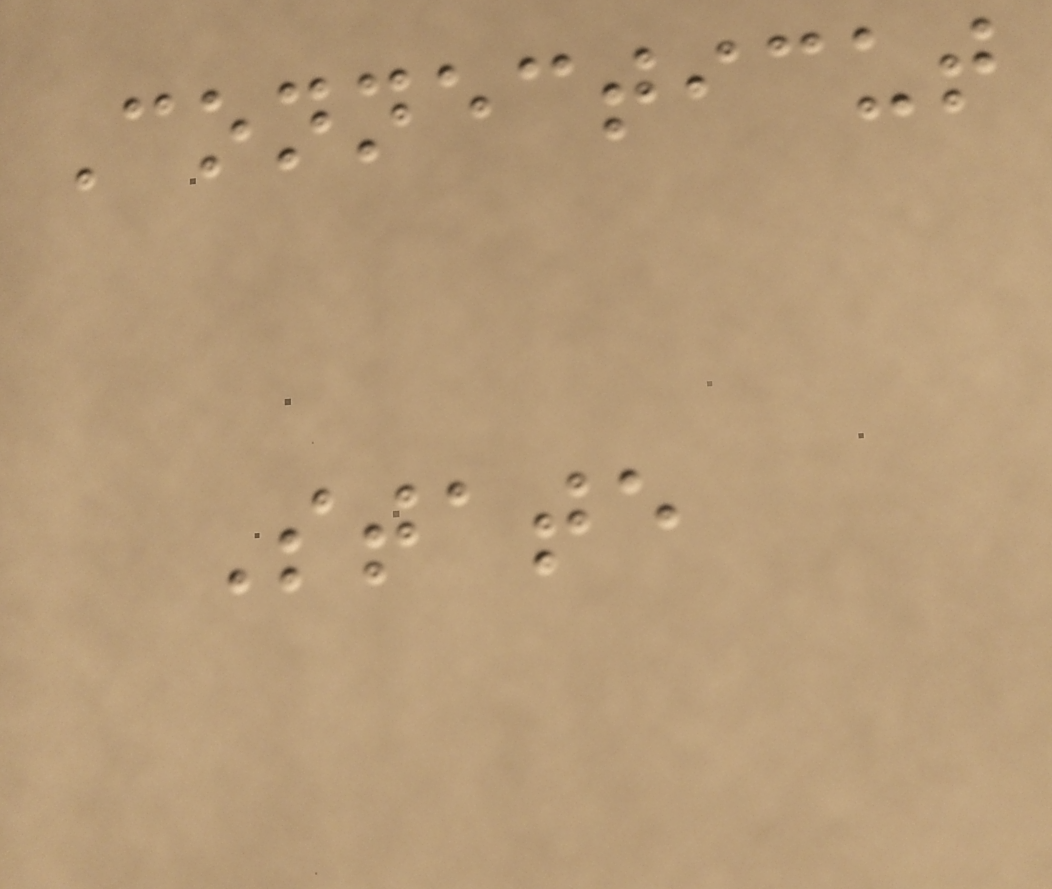Connecticut
State
